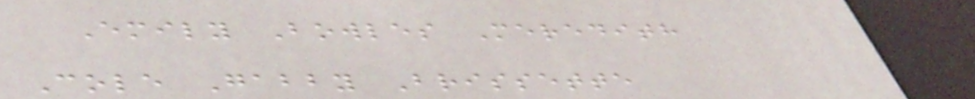Emily Bowles Meredith
Cole Gabby Brissette
